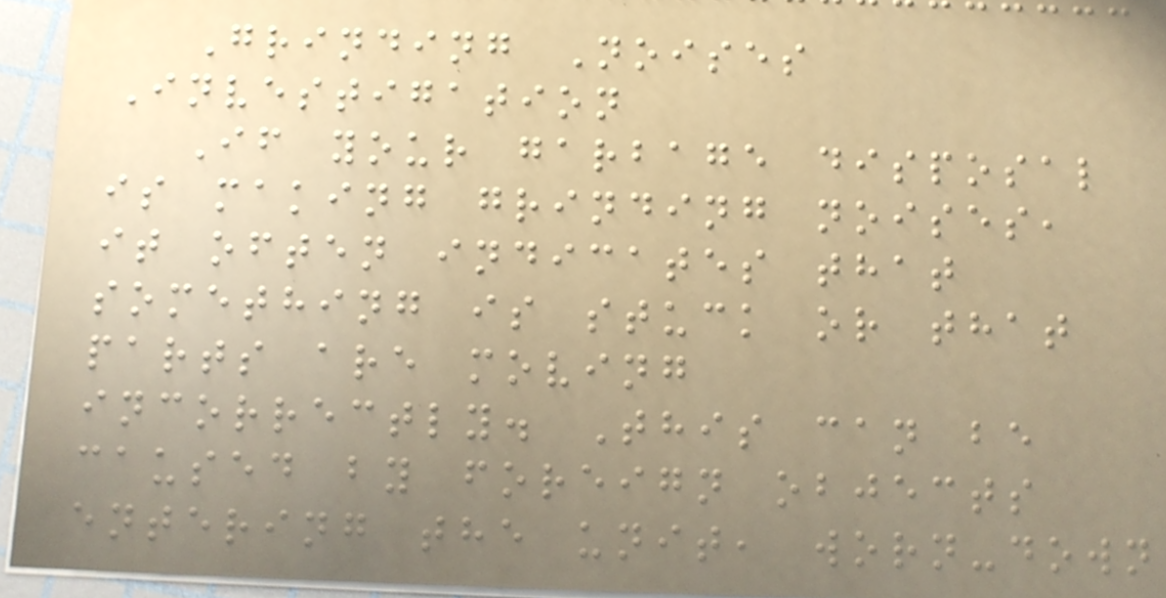Grinding Noises
Investigation
If your garbage disposal
is making grinding noises,
it often indicates that
something is stuck or that
parts are moving
incorrectly. This can be
caused by foreign objects
entering the unit, worn-down
